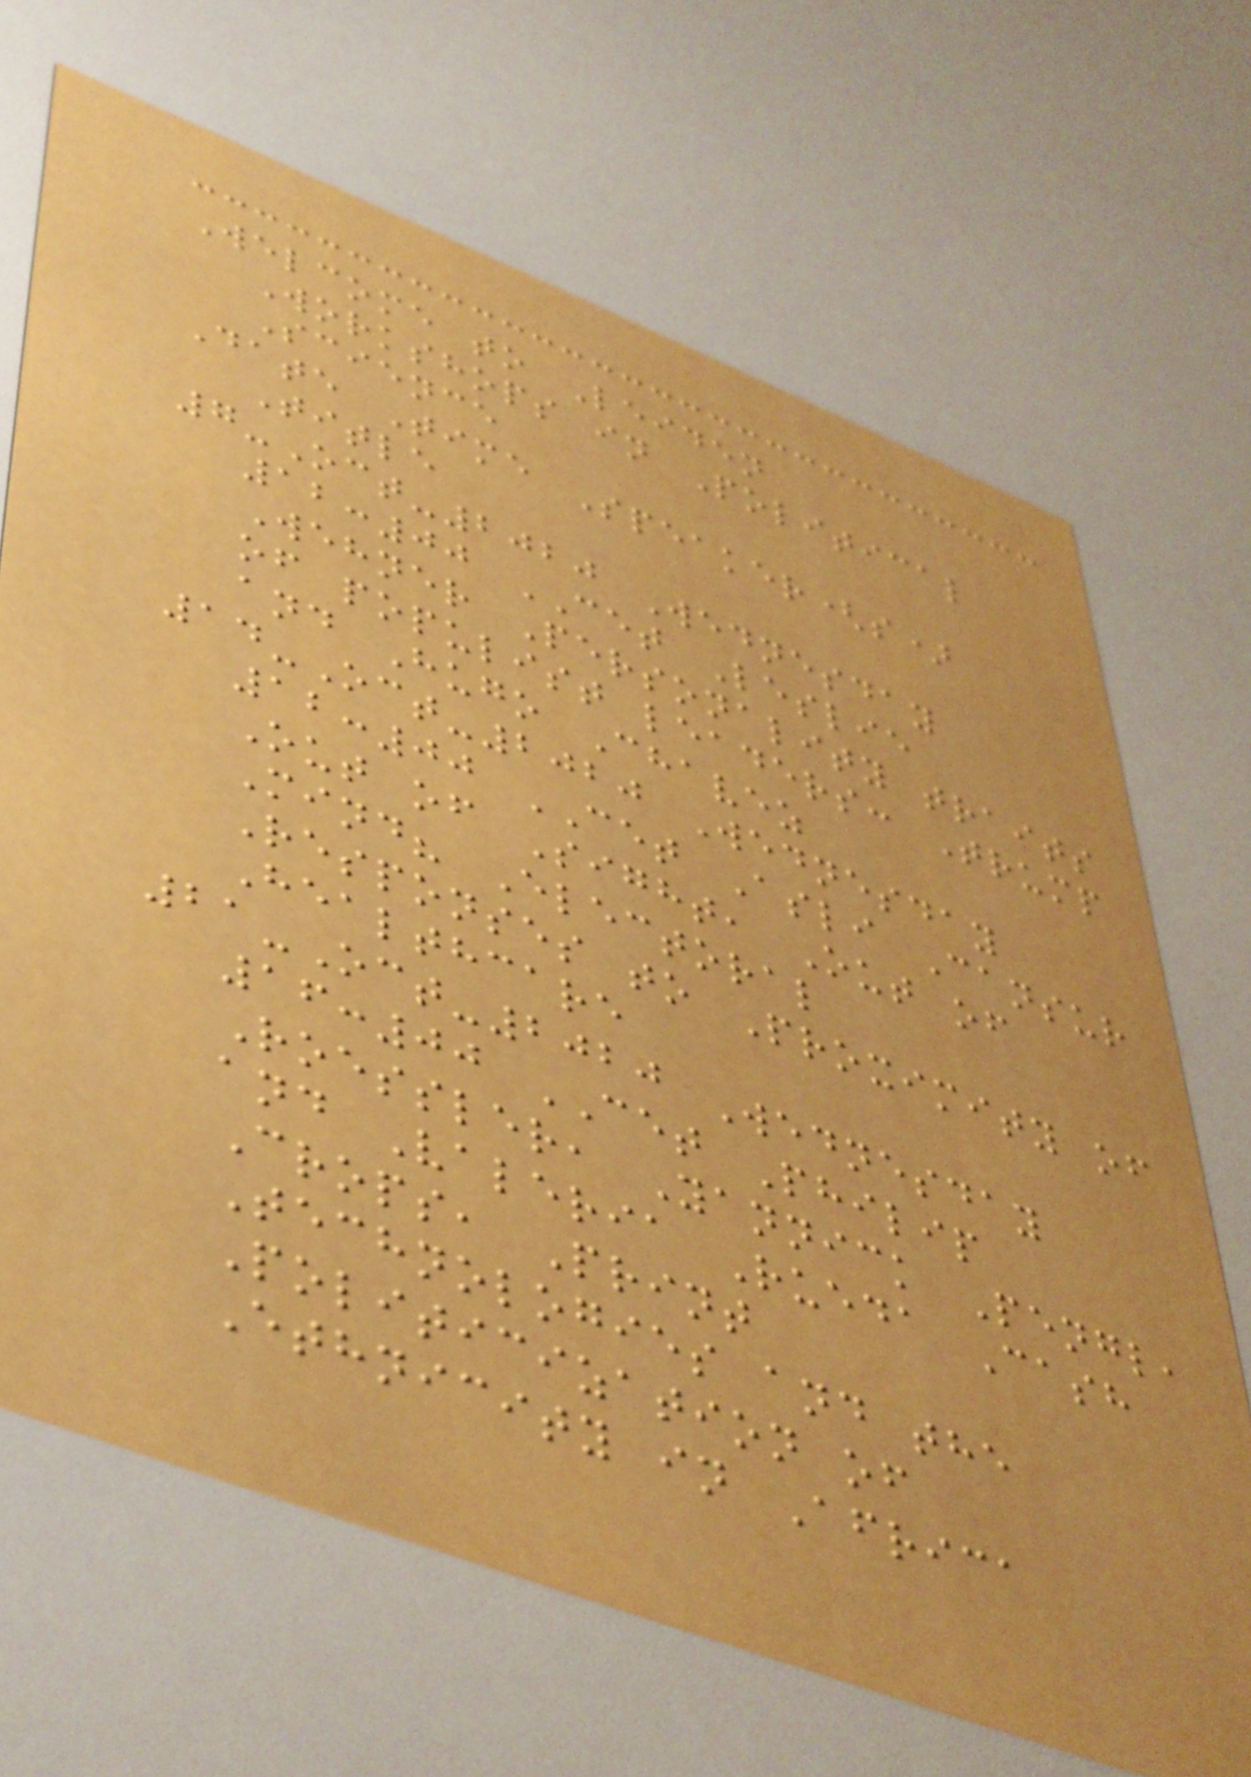Welcome to Leiden
Workshops in Political
Science
Date Time Speaker(s)
Title
7-Oct-2020 Wednesday
12:00 CET Leslie
Wehner Personality traits
of populist leaders: Trump
and Hugo Chavez
14-Oct-2020 Wednesday
12:00 CET Asli Cansur
Out of Sight, Out of
Mind? Electoral
Responses to Proximity of
Healthcare
21-Oct-2020 Wednesday
16:00 CET Philip
Roessler, Yannick Pengl,
and Valeria Rueda Cash
Crops, Print
Technologies and the
Politicization of
Ethnicity in Africa
